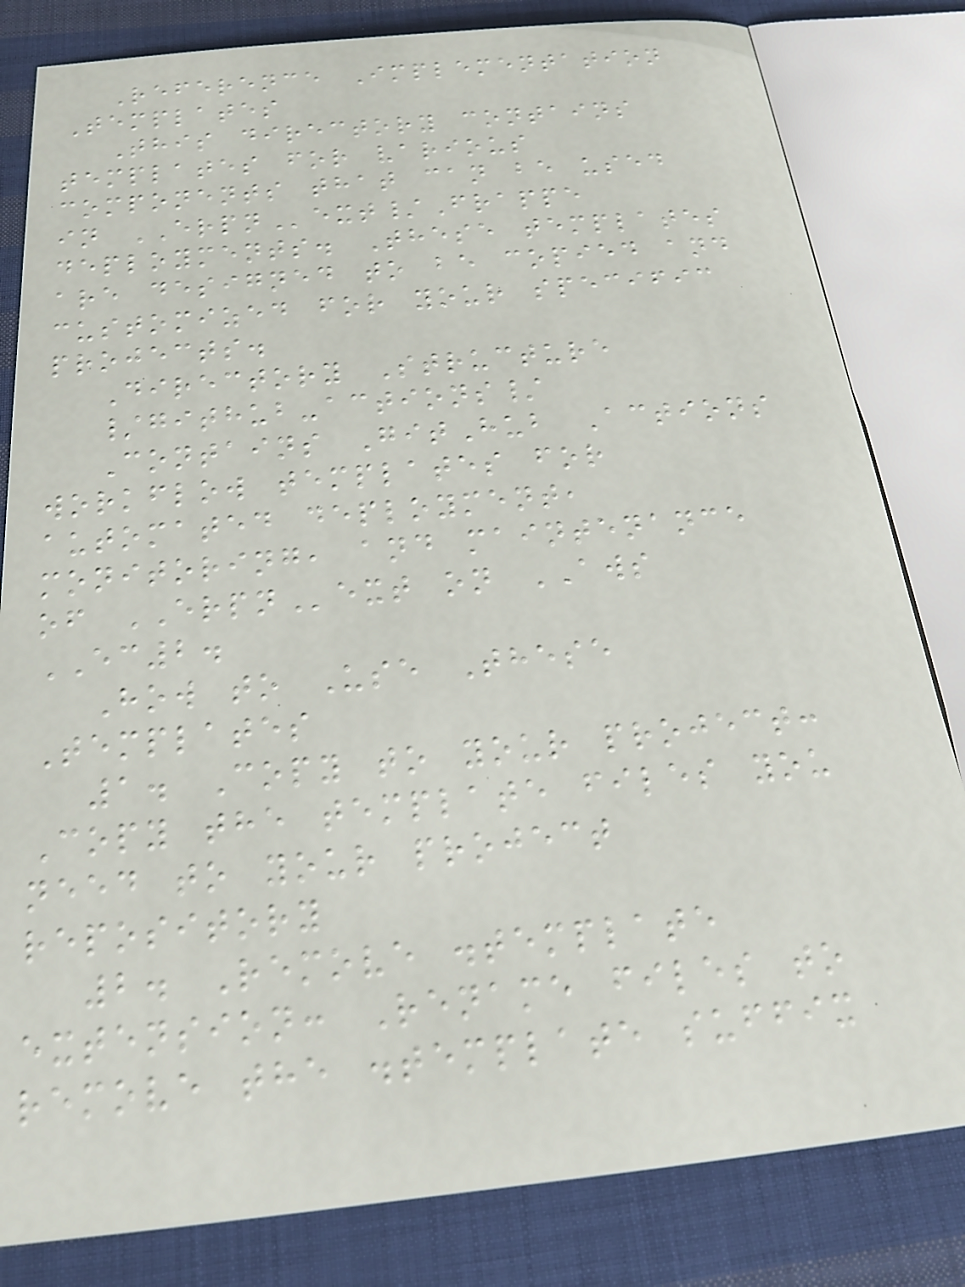Reference Implementation
Templates
This directory contains
templates for various
components that can be used
in ERPNext/Frappe
deployments. These templates
are designed to be copied and
customized for your specific
projects.
Directory Structure
/github-actions/
Contains GitHub Actions
workflow templates for
automated deployment,
monitoring, and maintenance
of ERPNext on AWS
EC2.
How to Use These
Templates
1. Copy to your project:
Copy the template files you
need to your project
repository
2. Remove .template
extension: Rename files to
remove the .template suffix
